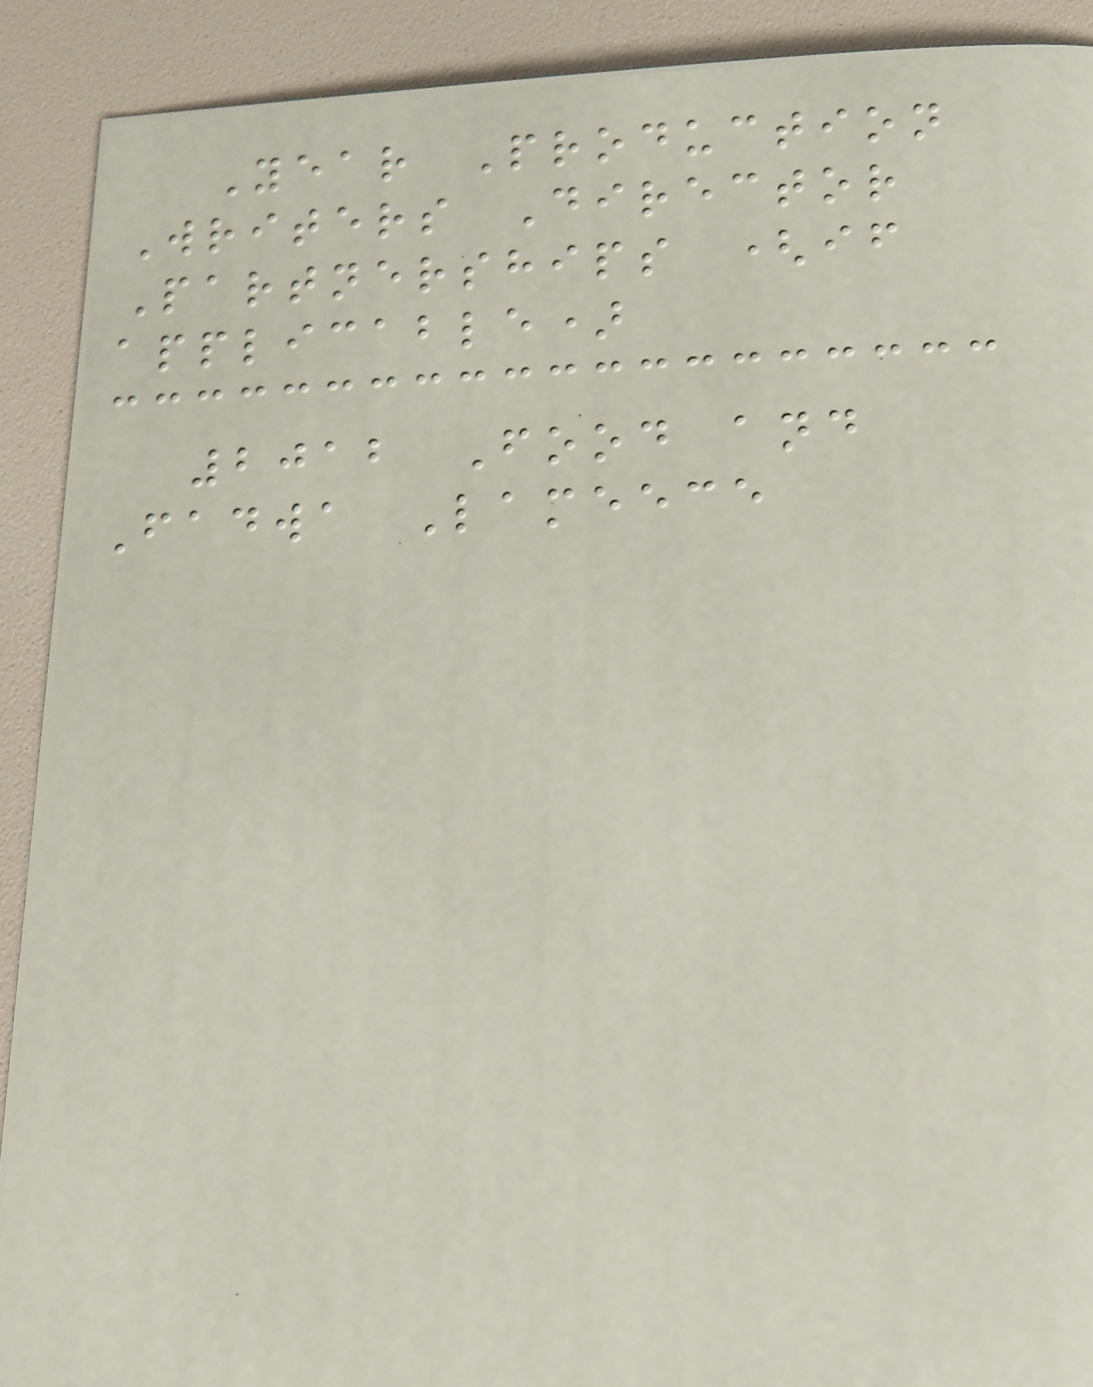Year Production
Writers Director
Partnerships (if
applicable)
2012 Food and
Fadwa Lameece
